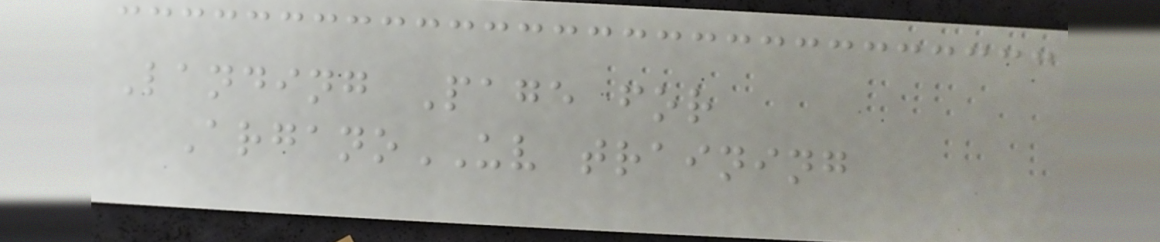Landing Page for
ArganoUV training
